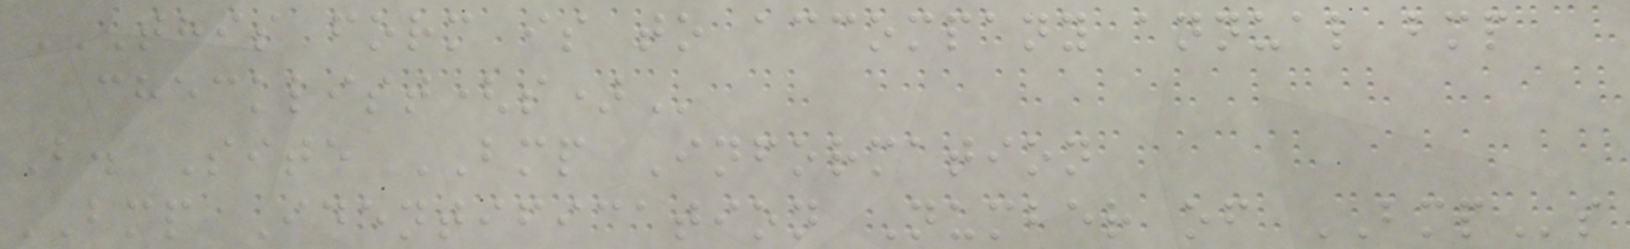THIS FORM IS TO ACCOMPANY ANNUAL BMP
CHECKLIST(S)
B. Site BMP Information
BMP Identification Number of BMPs
